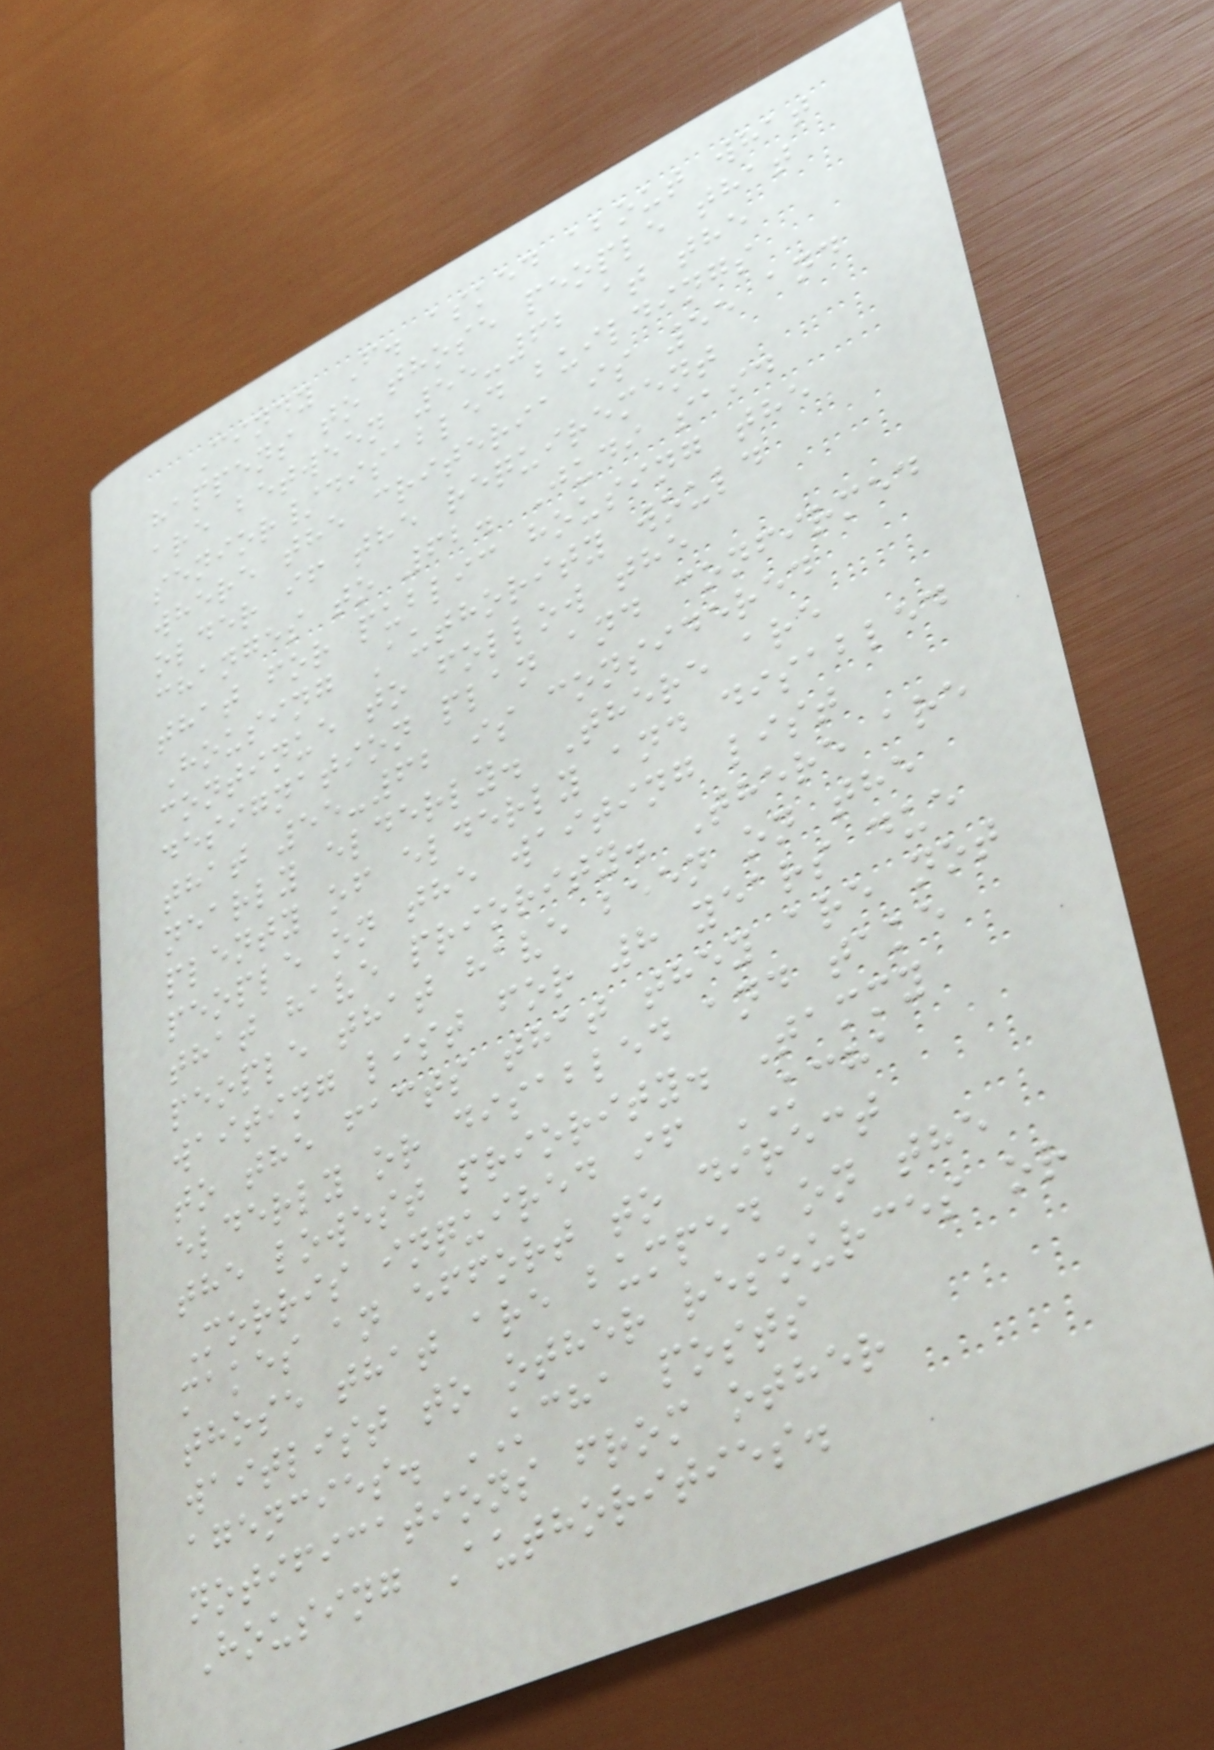Cindy F. asked about what
happens to those people that
are between 55-62 at the
senior/disabled buildings
where the criteria is 55 and
older if the requirement
changes to 62. Judi said
that for public housing the
Housing Authority would
continue to follow the
designation plan and confirmed
that 55-62 is considered
nearly elderly. There are
plenty of elderly and disabled
people on the waiting list
that have priority. There are
people that have been on the
waiting list for 8 years due
to the facts that they are not
elderly or disabled and take
the lowest priority. Tammy
Morris inquired if KCHA
makes an effort to direct
those that are bumped on the
waitlist to other resources or
agencies. KCHA posts
notifications from other
Housing Authorities.
